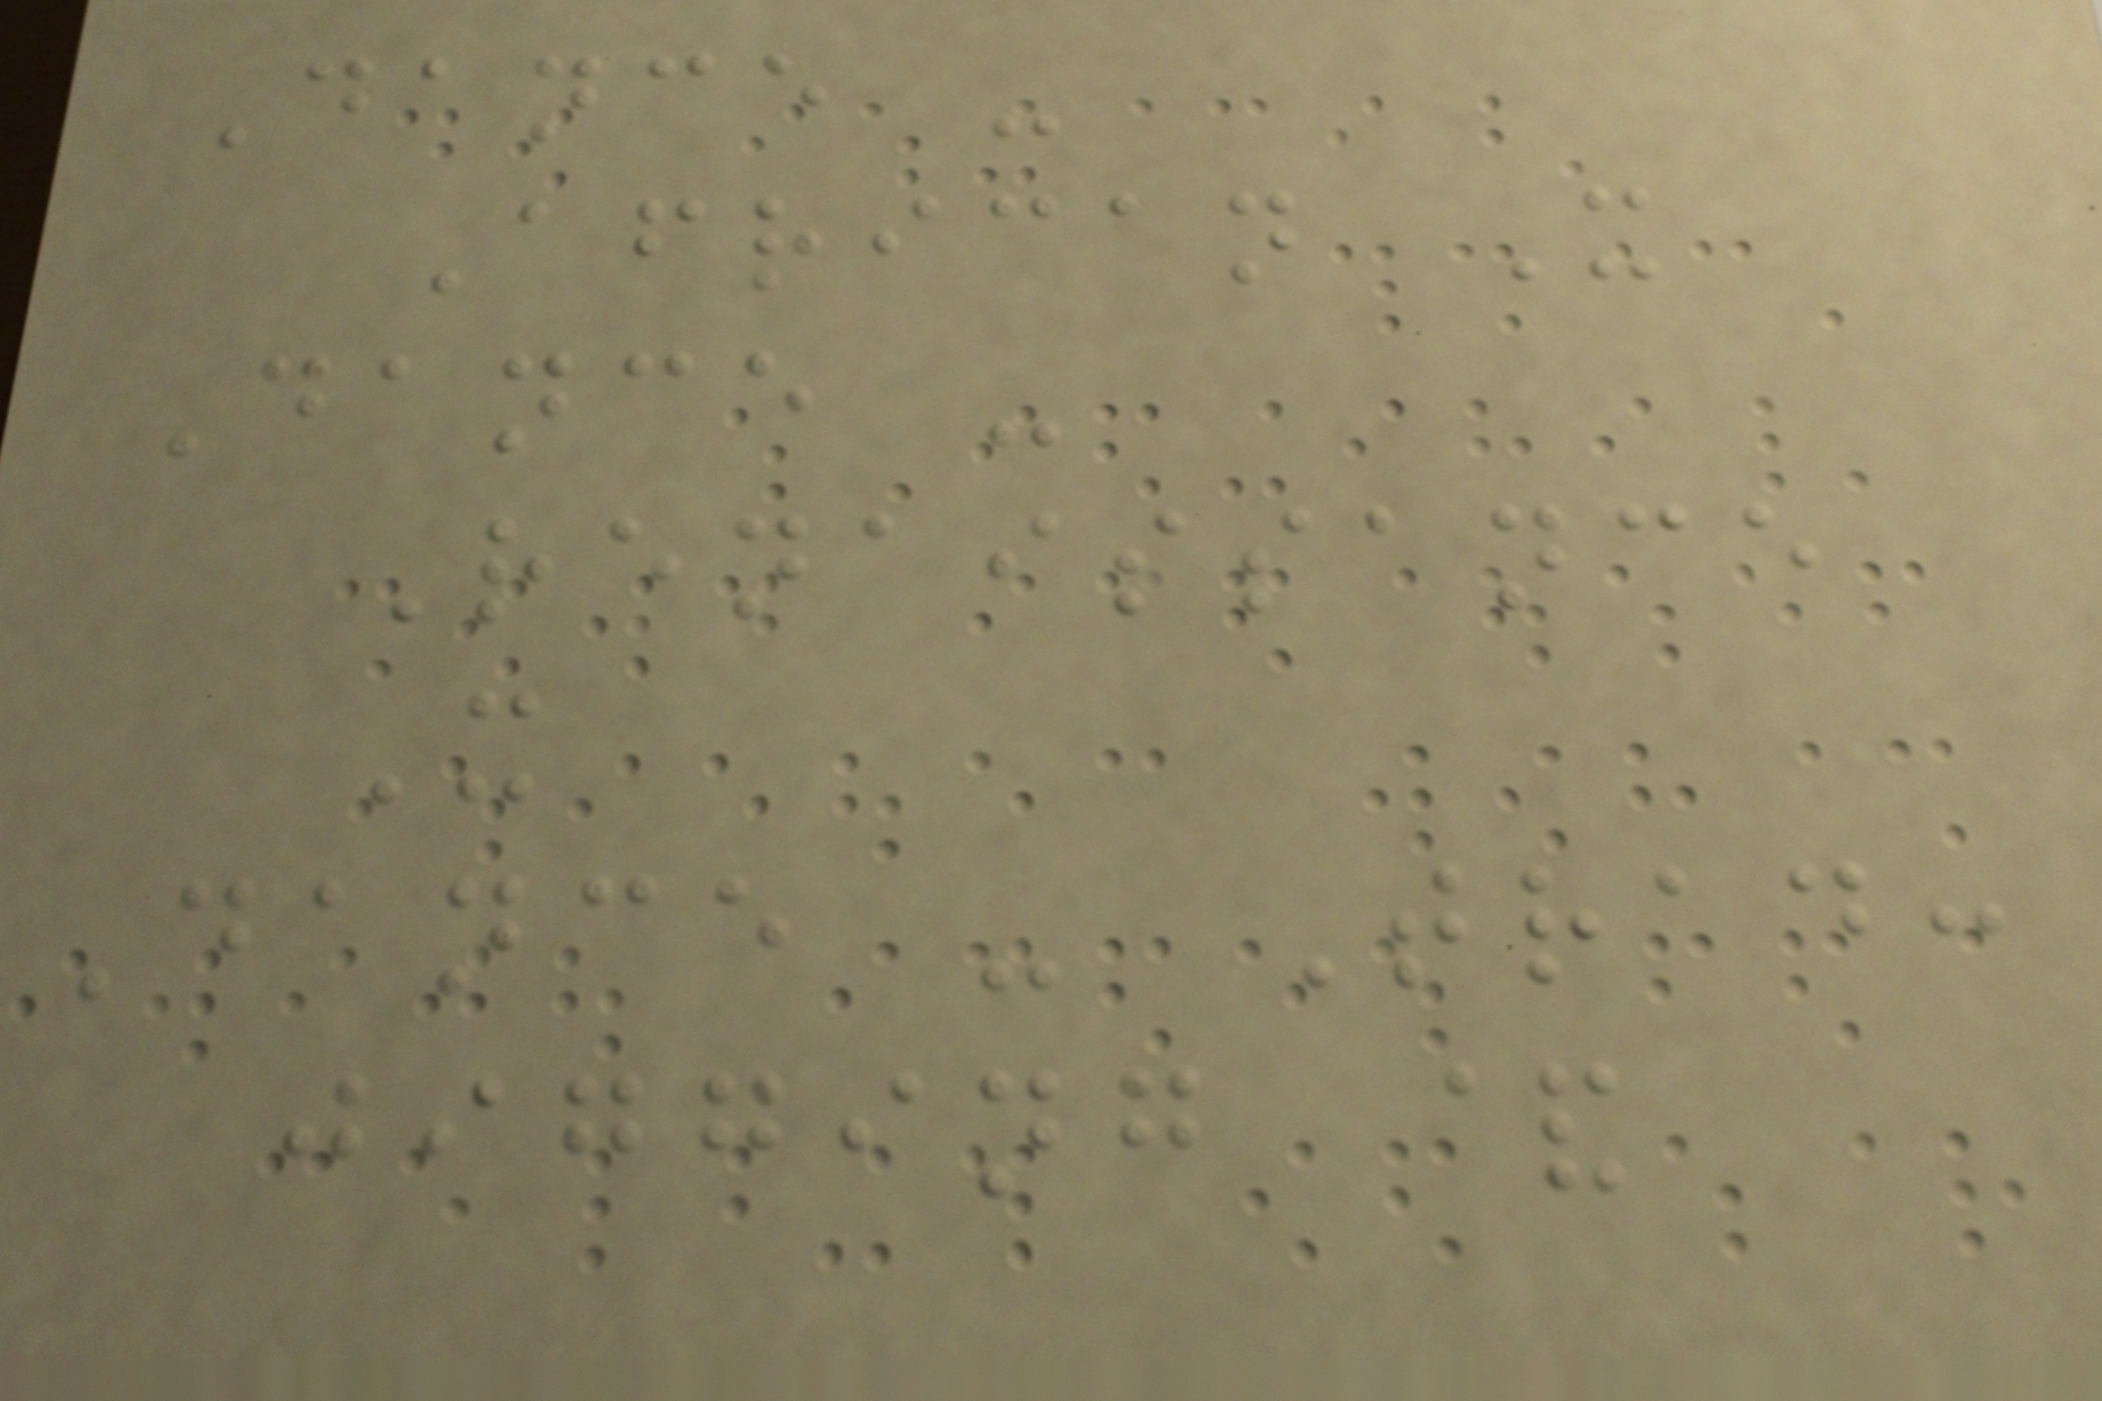Dance -
African X
Dance -
Renaissance
X
Dance - Trad:
jigging &
